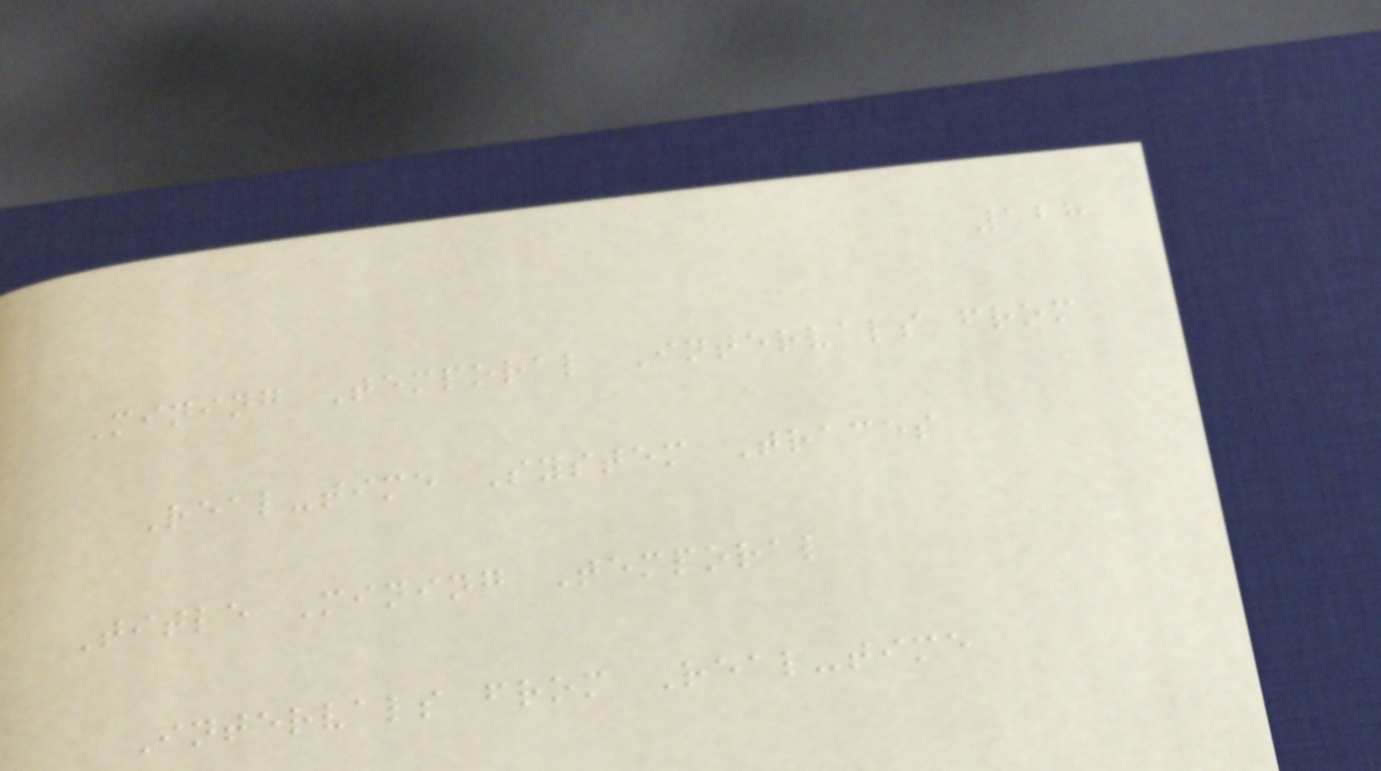128
Mining Temporal Intervals from
Real-time System Traces
Title Mining Temporal
Intervals from Real-time
